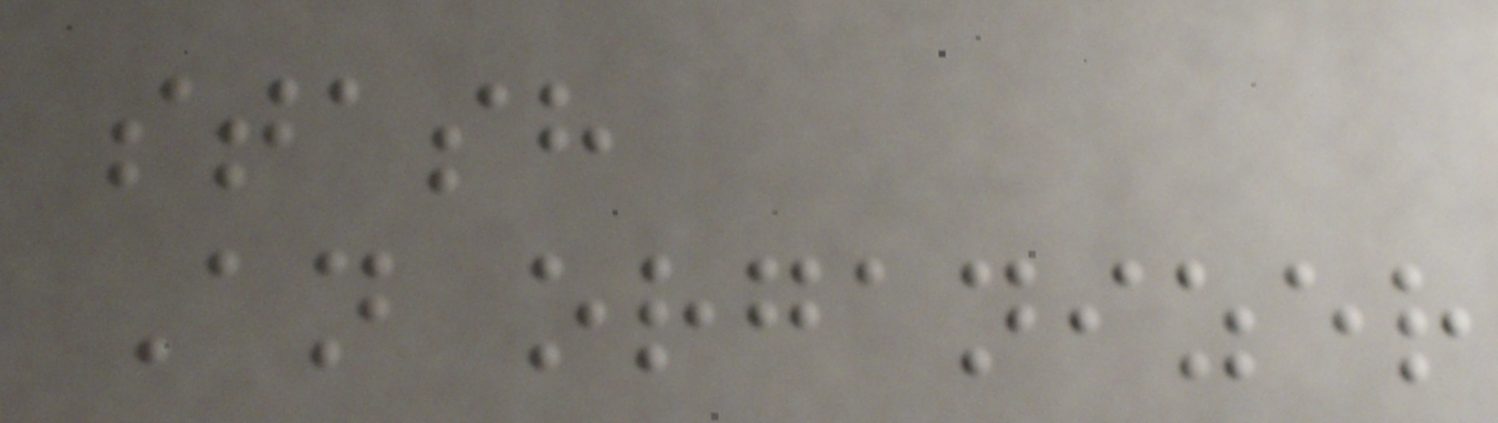stash
An organizer
